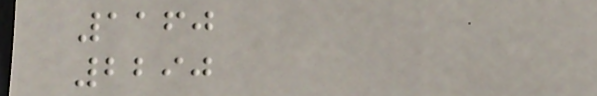1160
2290
